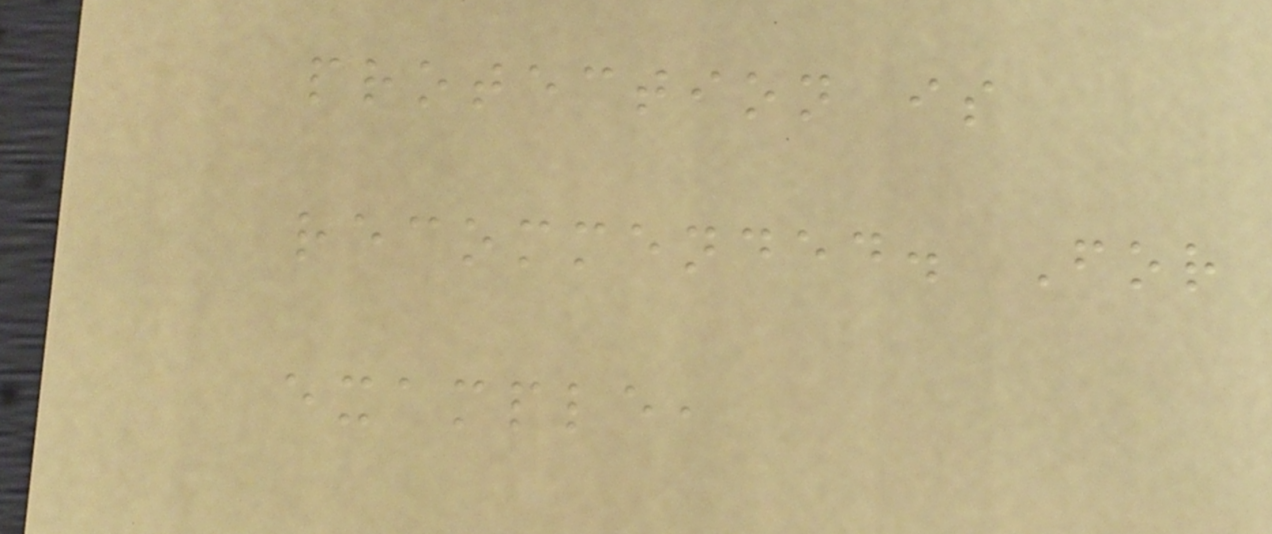protection is
recommended. For
example,
